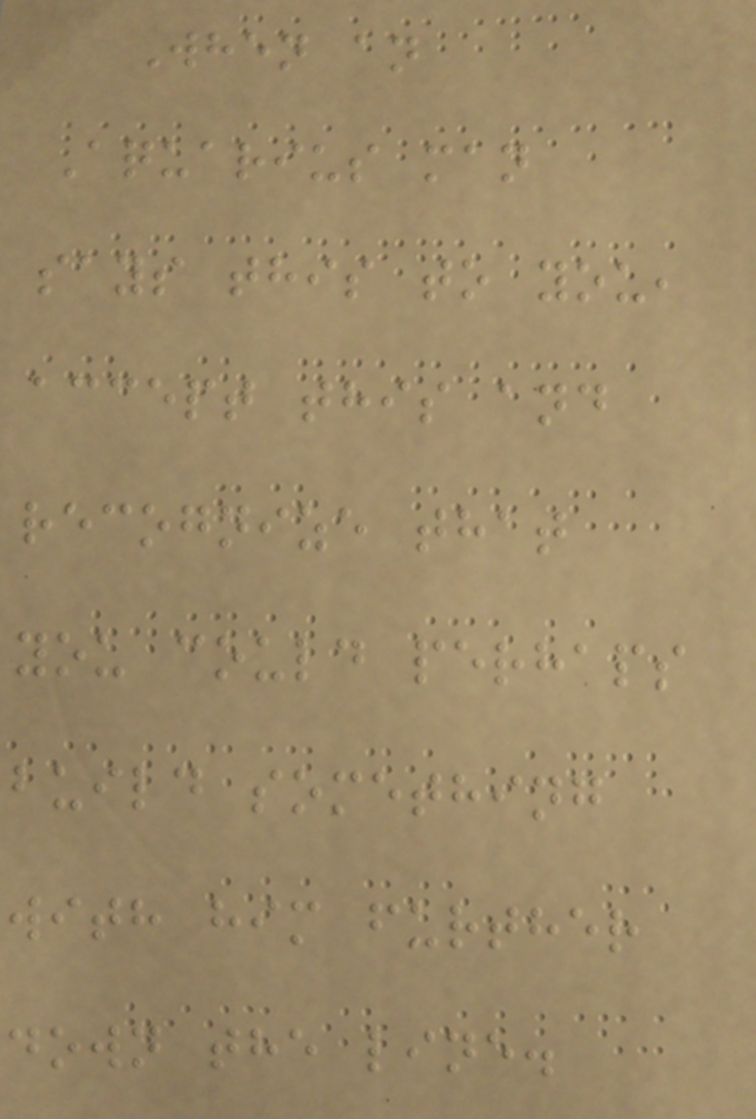When an
Aquarius man
says this to you,
accept this and
recognize that
you could perhaps
build something
with him further
down the line.
